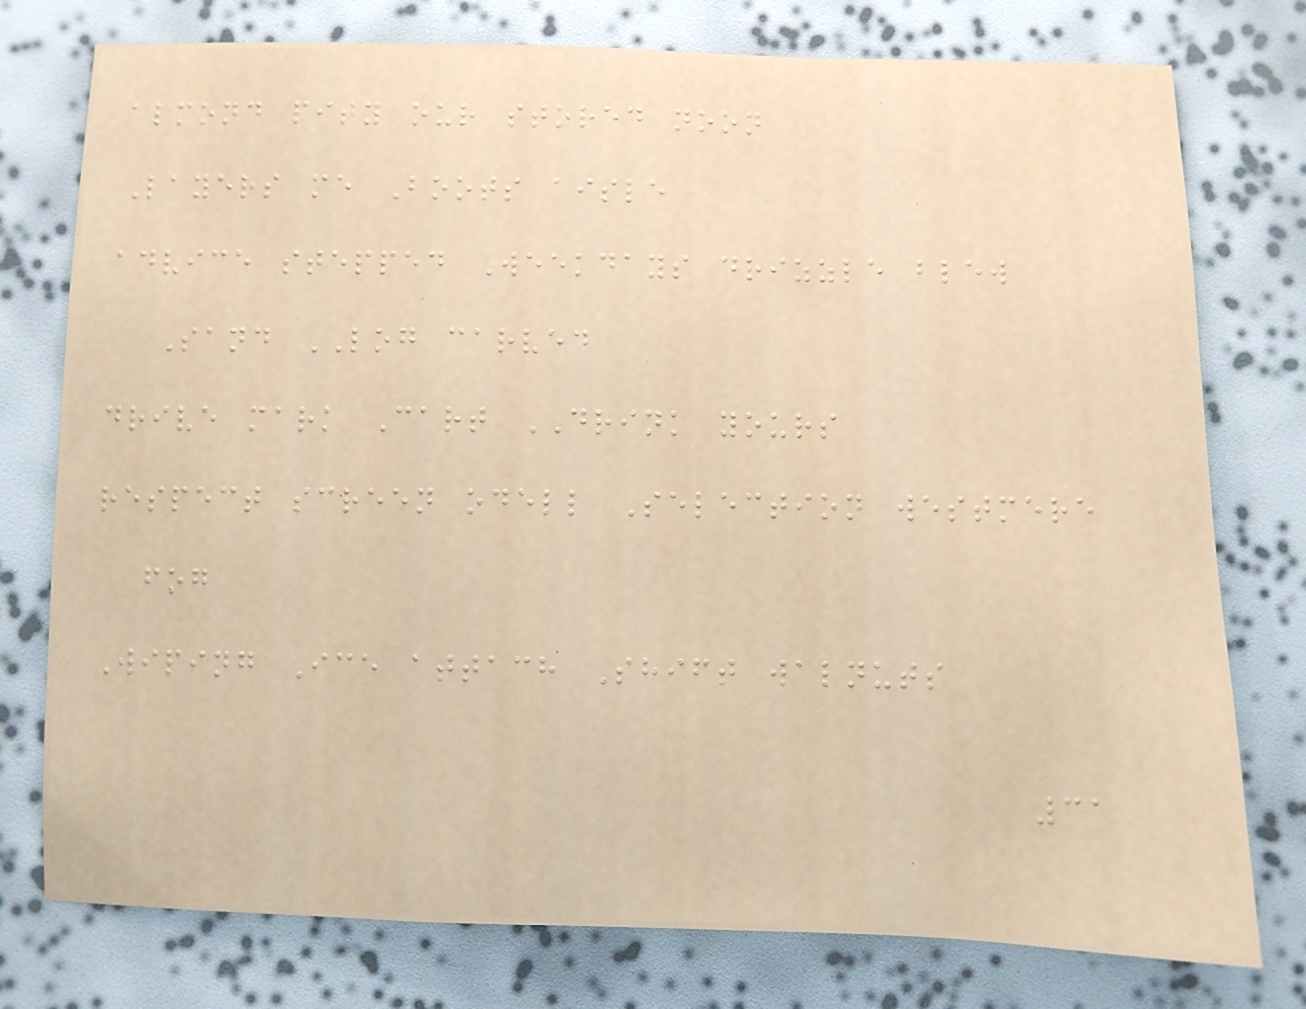almond pity our stored noon
Layers me Boots aisle
advice stepped Weekdays drizzle blew
Sand LOG carved
drive mark Cart DRINK yours
respect screen odell Selection westmere
fog
Wiping Ice attach Shift walnuts
31
